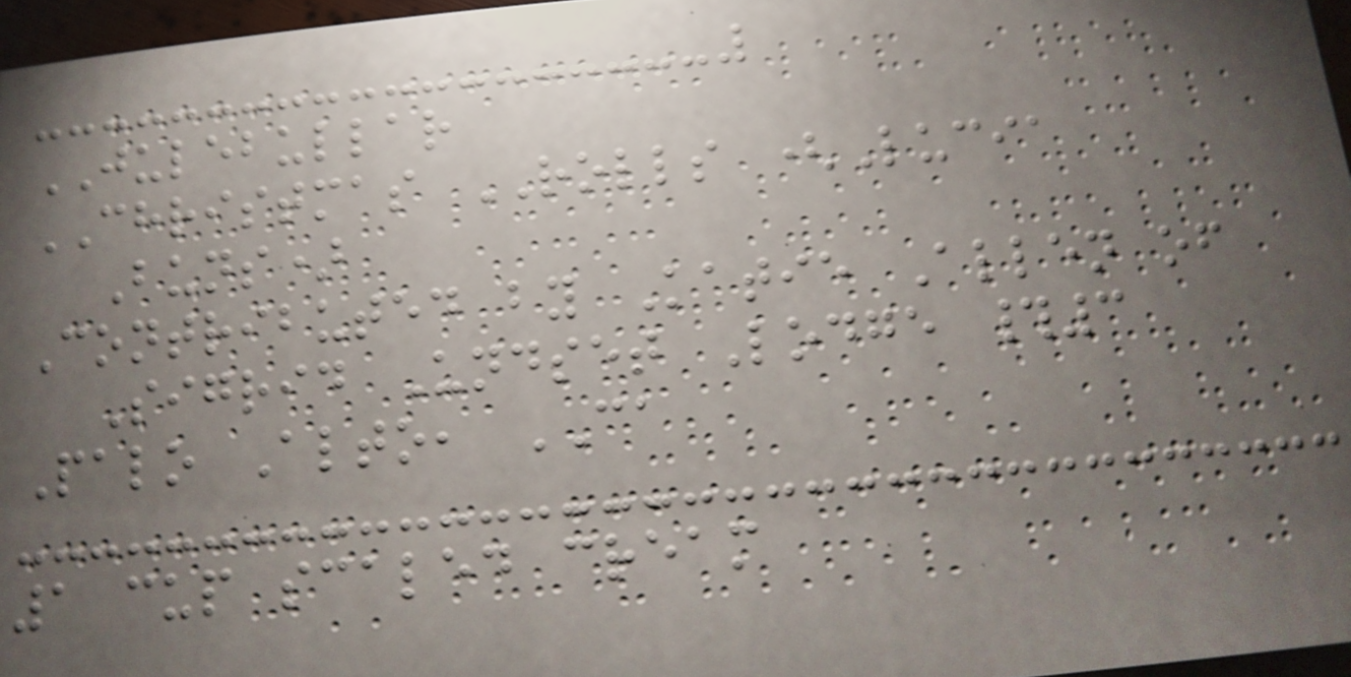JULEBULLAR
CHRISTMAS ROLLS (Lucia
Buns)
Contributed by Katie Allen of
Sigrid Undset Lodge #3
Palo Alto, CA
1 cup scaled cream
